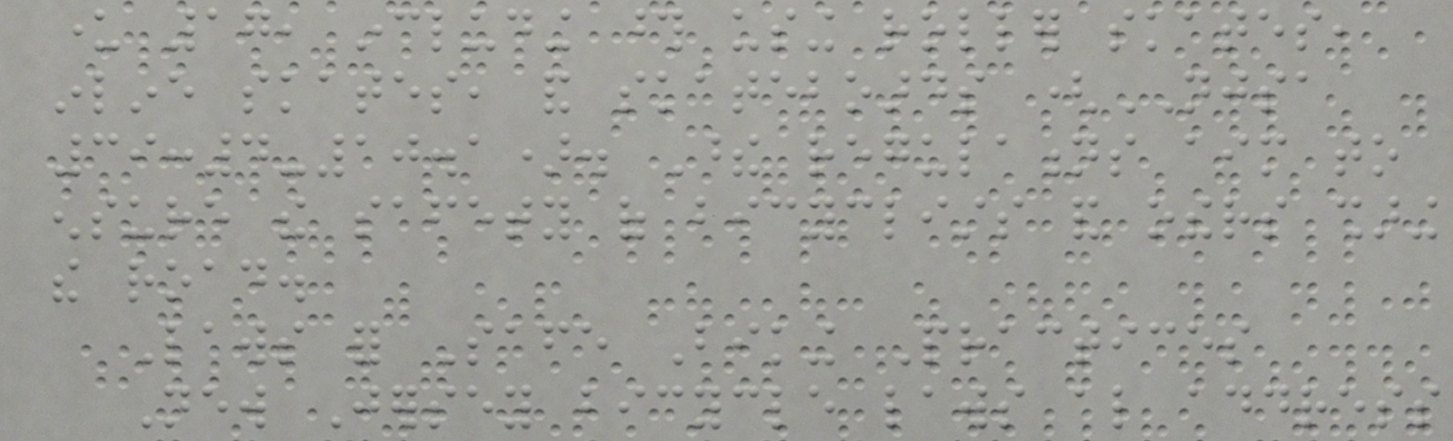under 17, including those using roller skates,
inline skates, and skateboards (NJSA
39:4-10.1). These regulations aim to
ensure the safety of bicyclists and others sharing
the road.
Laws for Safe Biking Practices
New Jersey bicycle laws also address
